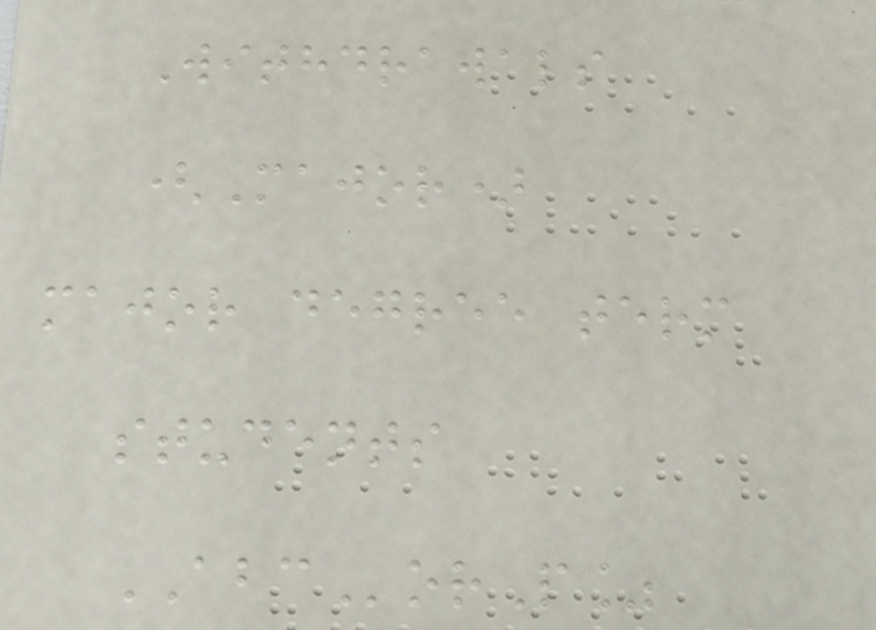Withdrawals
(Major)
major degree term
students
ABCorP%
